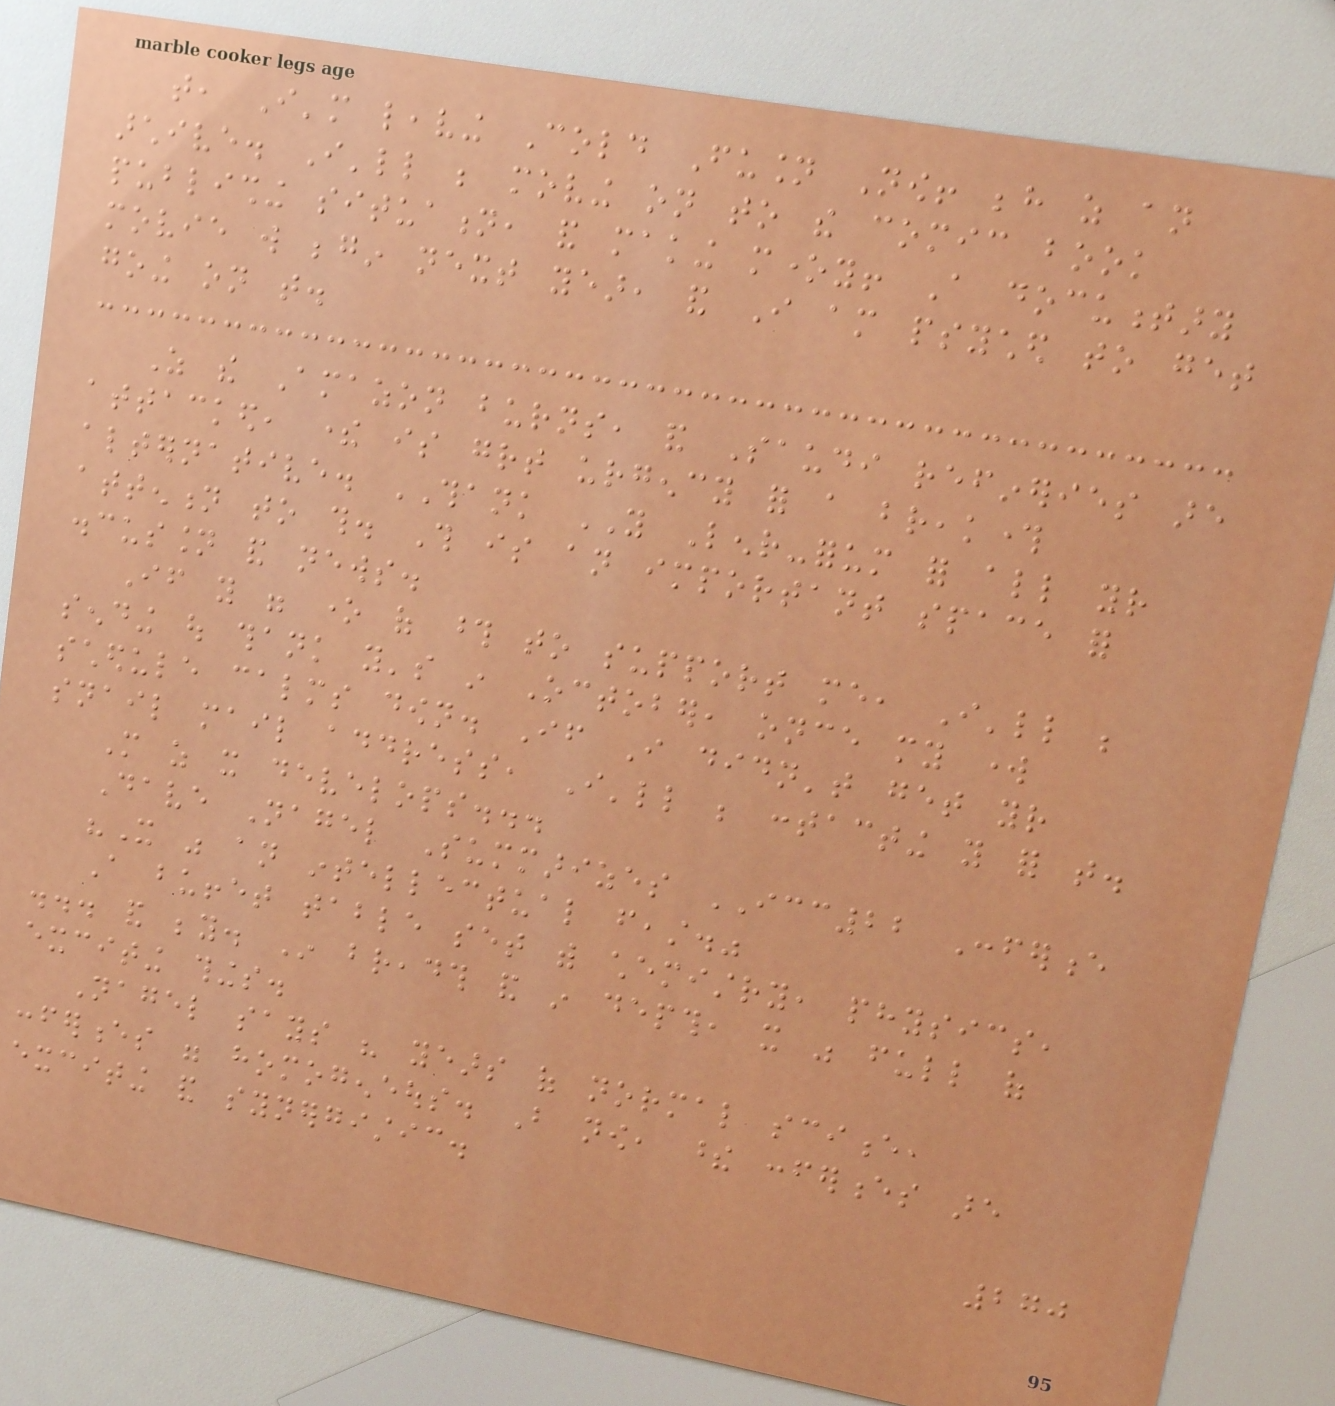that, I'm leaving Cold Fusion Now! behind as an
archive. I'll be moving on to the comic book
publishing situation, and making money! A documentary
movie will begin next year, and I am psyched to get
going on that.
As the Amazon burns, and Saudi refineries are
attacked, there is great urgency for a breakthrough
alternative. THANK YOU Lenr-forum for all your
attention to this. This is an important space for
discussion and news.
If you were one of those to support me, I'll be
sending out thank you's in October, once my work
schedule calms down. If I didn't get your
snail mail address, I'll be contacting you for that.
More as it develops...
Dave Nagel Summarizes ICC22 Conference
"It was an intellectual feast."
A buffet table set with chemistry, physics,
... and beyond. In breadth and in depth, it was full of
exciting things.
Nagel says his years of normal science,
conferences were homogeneous. But now, these conferences are
exciting and synergistic.
270
